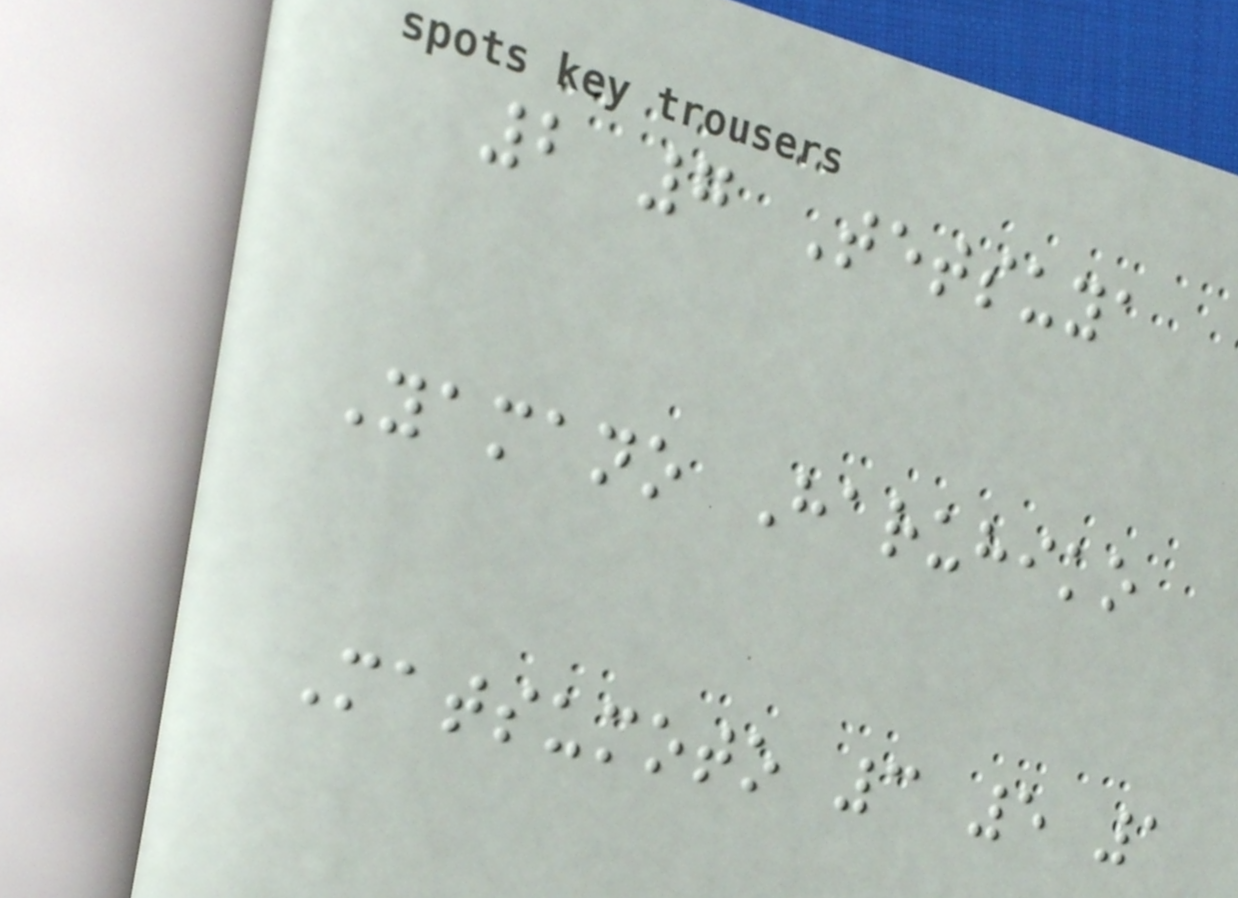2 7 Tetsuya
Yamano Haruhiko
Matsumoto 3 5 1
